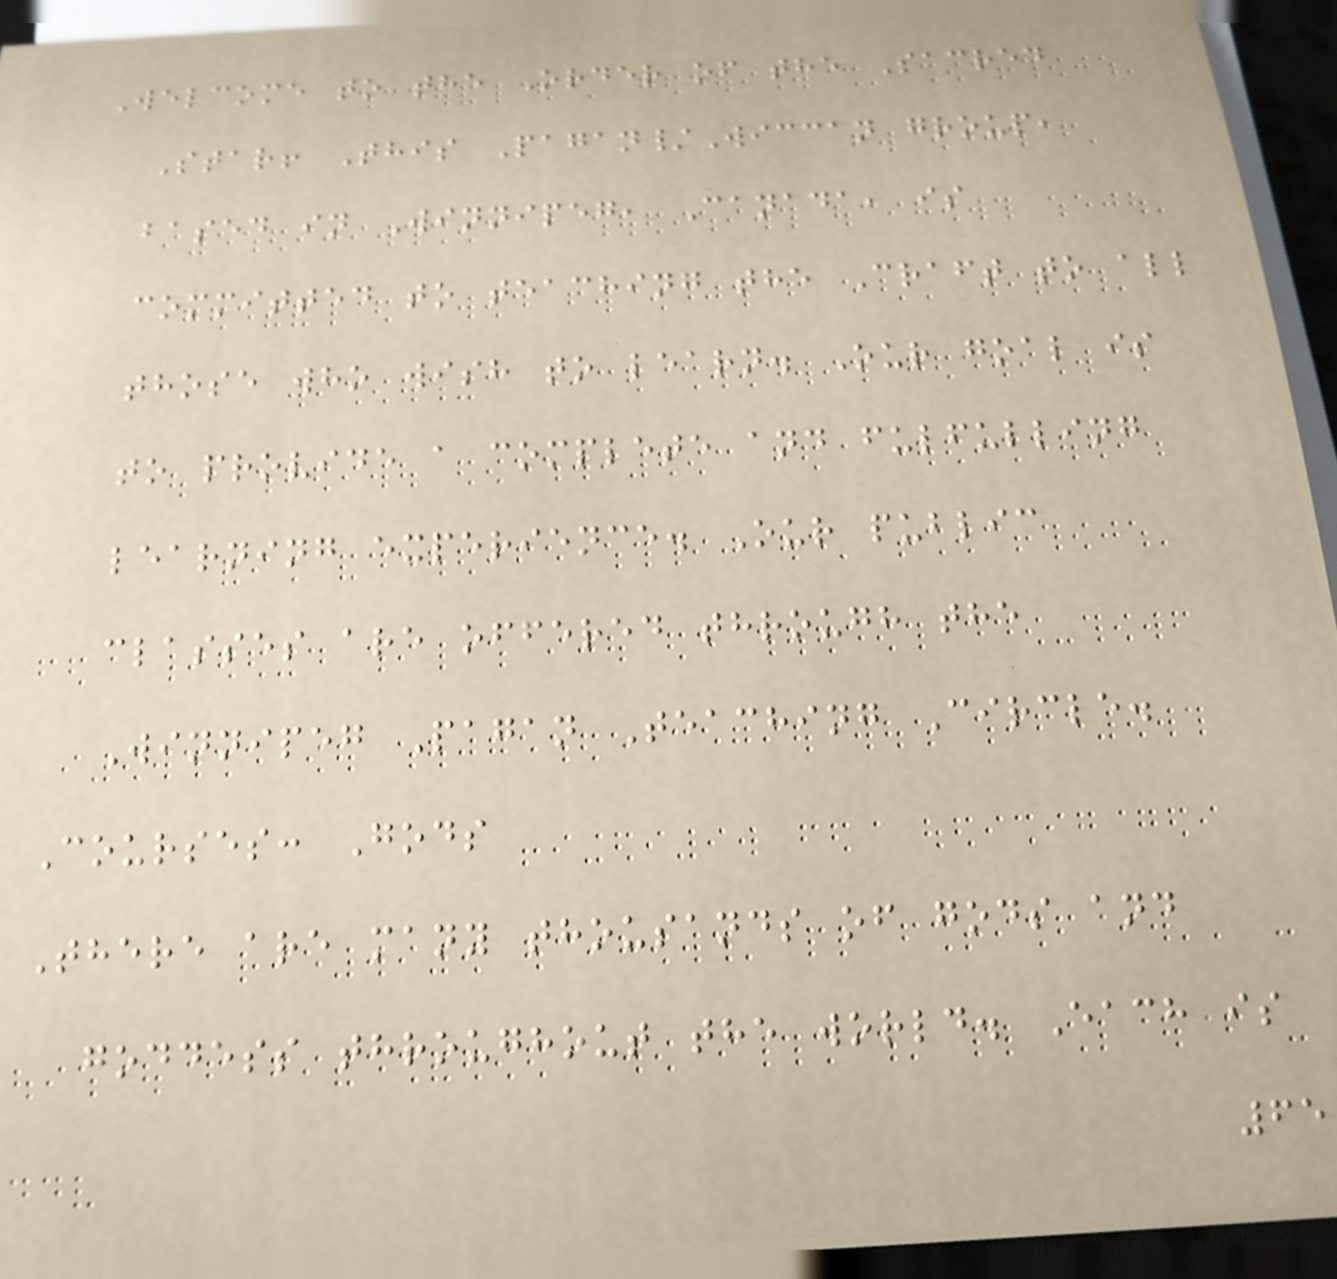Welcome to the Order of the Sacred
Star! This Pagan/Wiccan group,
based in Winnipeg, Canada, is
committed to teaching the Craft to all
those who wish to learn. Our goal is
to provide a complete and fulfulling
learning experience. Our public
classes are offered through the
Winnipeg Pagan Teaching Circle.
Courses: Gods
There are many thousands of gods and
goddess throughout the world. Each is
65
